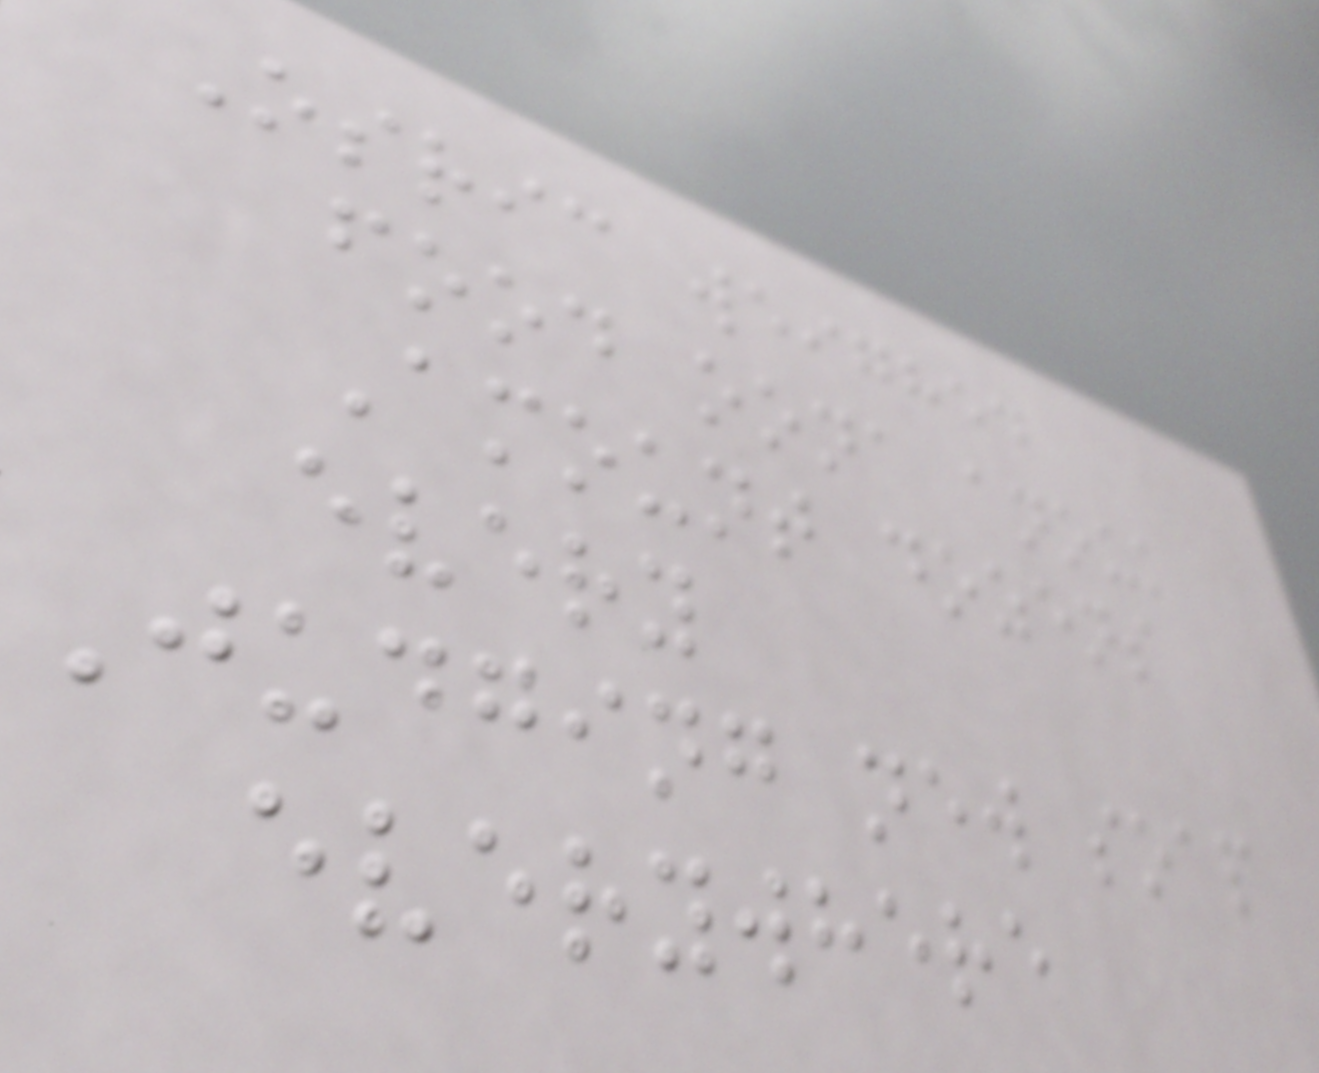Osric weighed
food oona anouk
Amount dozens
every
Judging new soap
everywhere
